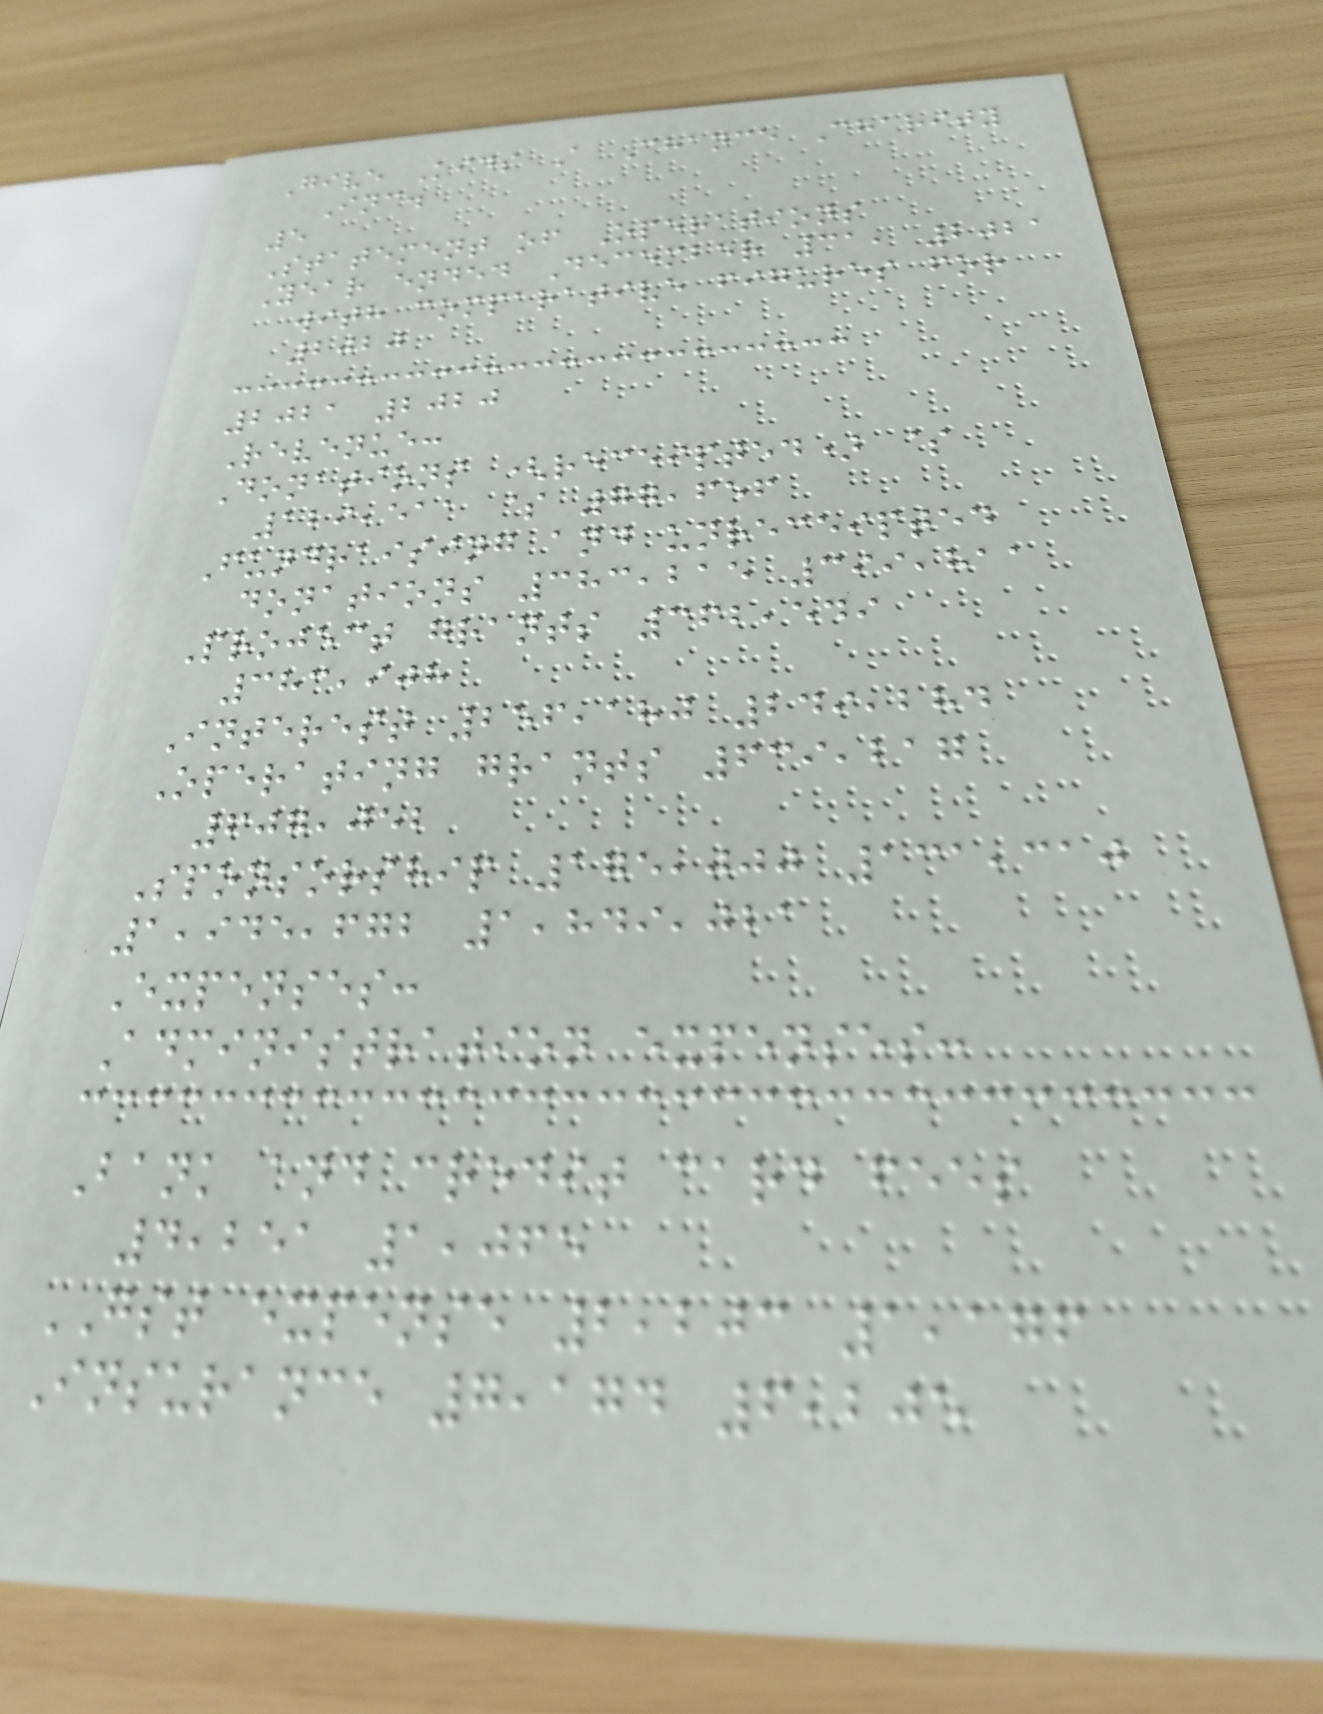Give Kids A Chance Charity
Inc.
5
Statement of Operations
Year ended December 31, 2021
with comparative figures for
2020
2021 2020
Revenue:
Donations (receipted) $
129,511 $ 77,656
Fundraising and unreceipted
donations 383,215 399,811
Project grants 362,549
383,908
Interest 256,180 249,284
Operating grants 639,217
607,052
Sponsorship 175,000 131,310
1,945,672 1,849,021
Expenses:
Administration expenses:
Bank and credit card fees
4,251 1,065
GST expense 2,203 1,176
Insurance 7,174 6,205
